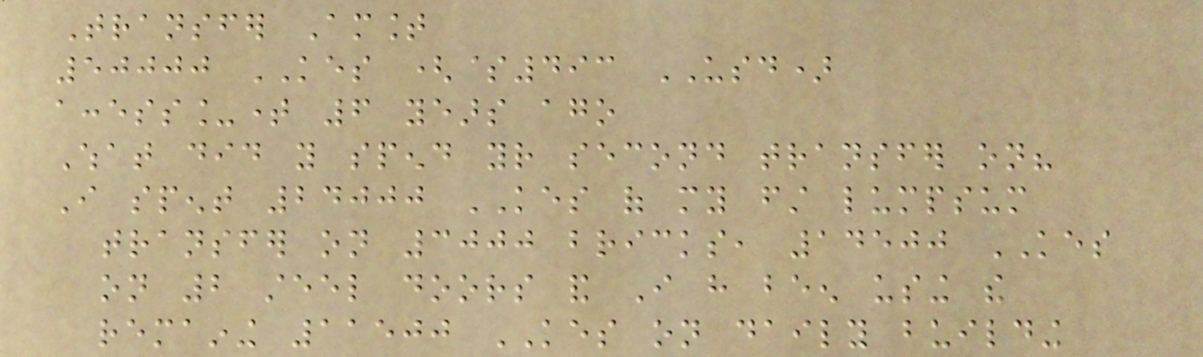Transfer Amount
50000 KES ($493 USD)
access_time 6 years ago
What did you spend your second transfer on?
I spent 24000 KES of my first lumpsum
transfer on 3000 bricks, 14500 KES
on 2 steel doors and I have been using the
remaining 11500 KES on daily building
